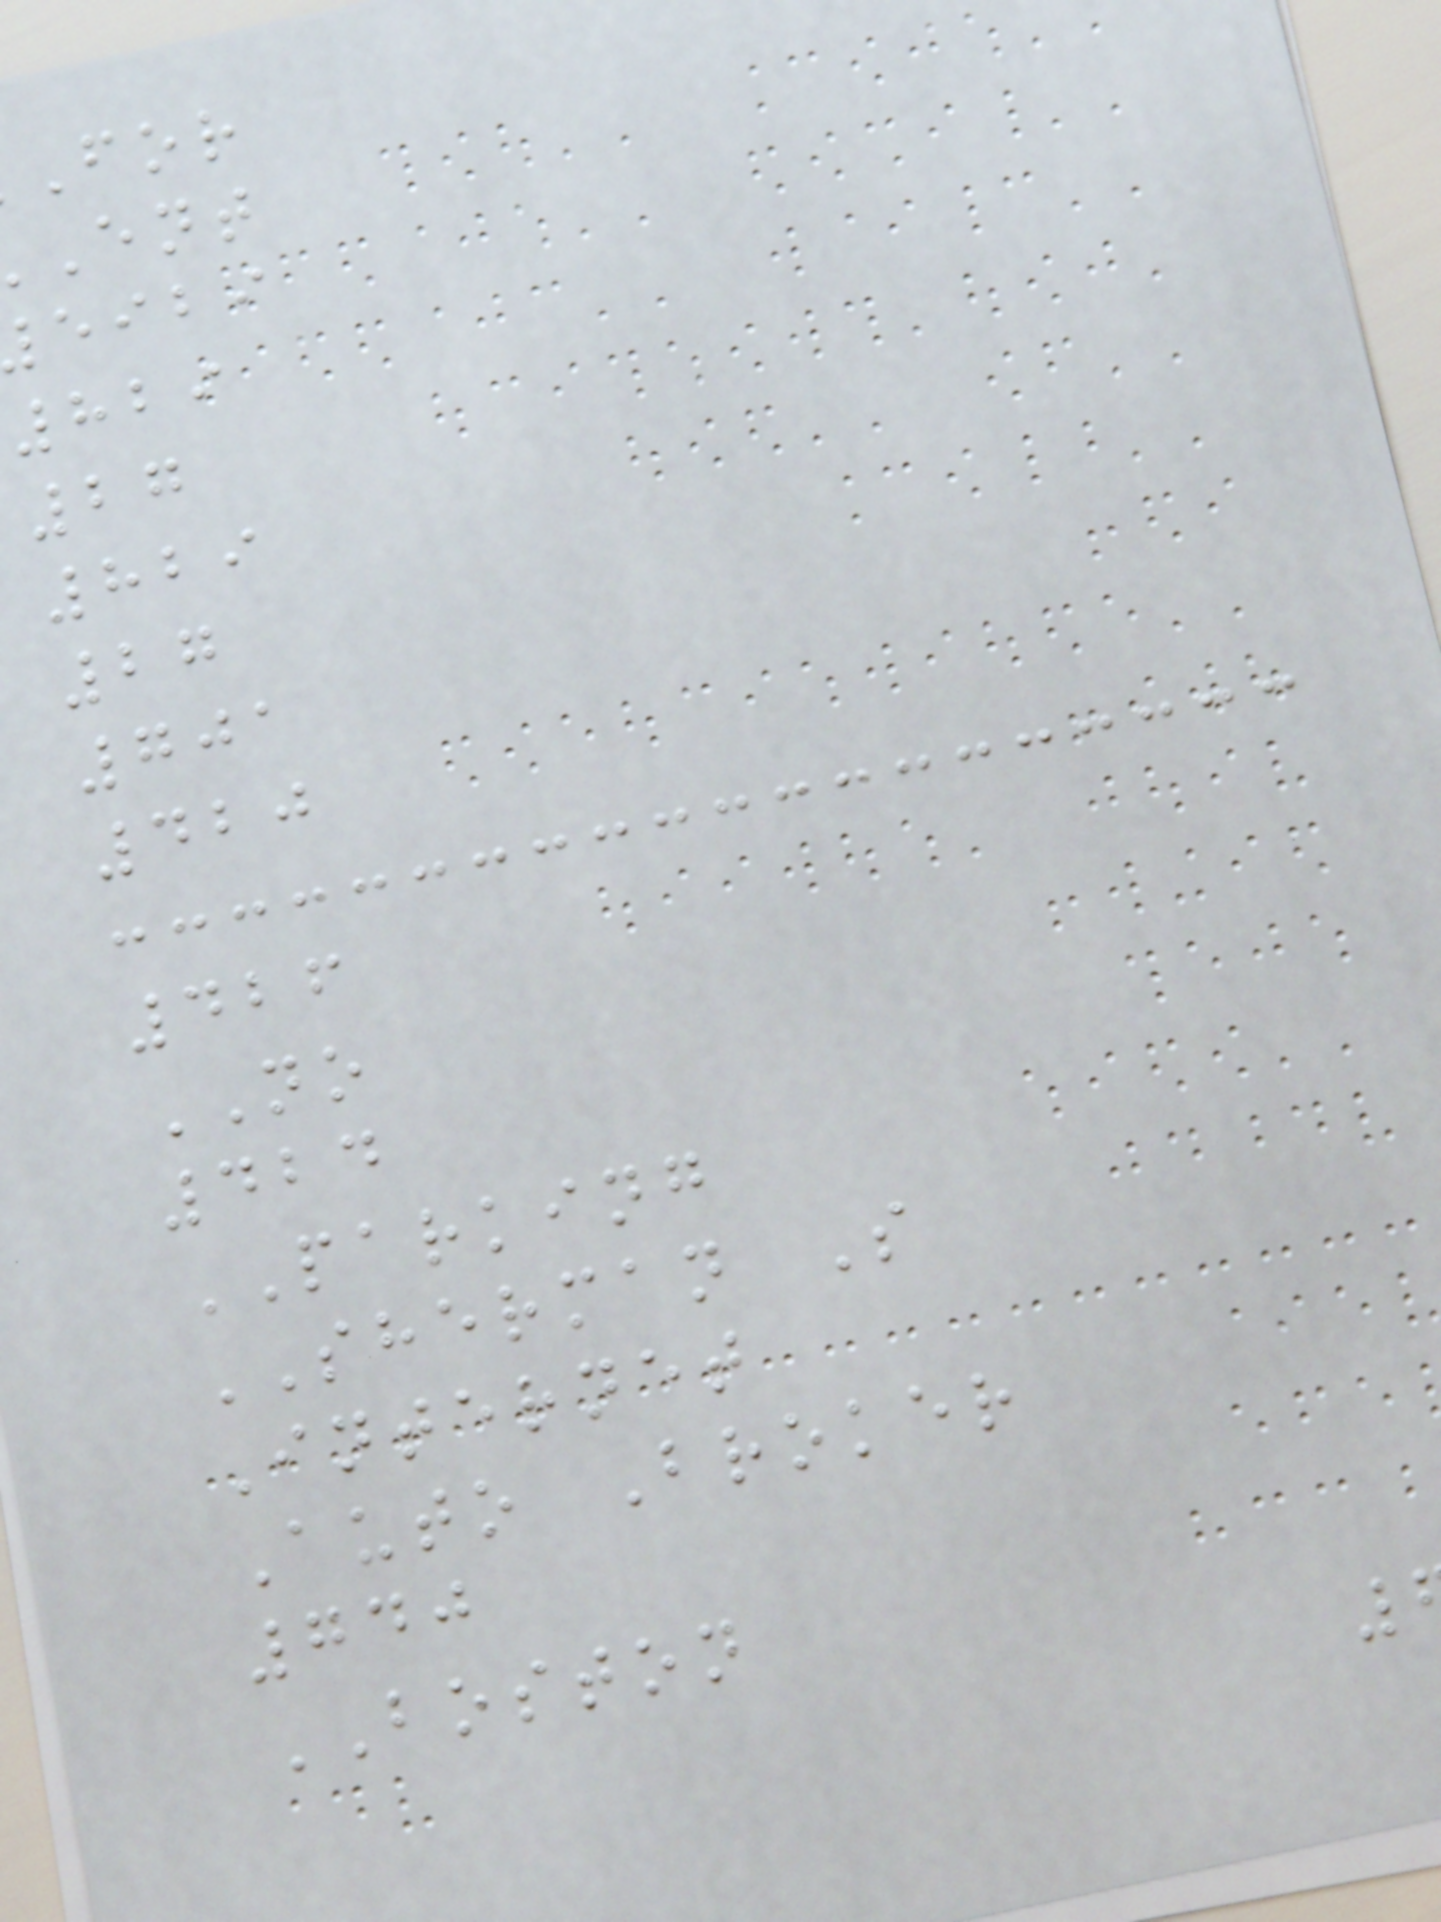eibi
829
27
829
27
701
420
426
NO
424
PARKING
SHERMAN S
Internet
Auto Broker
740
BOSTON
